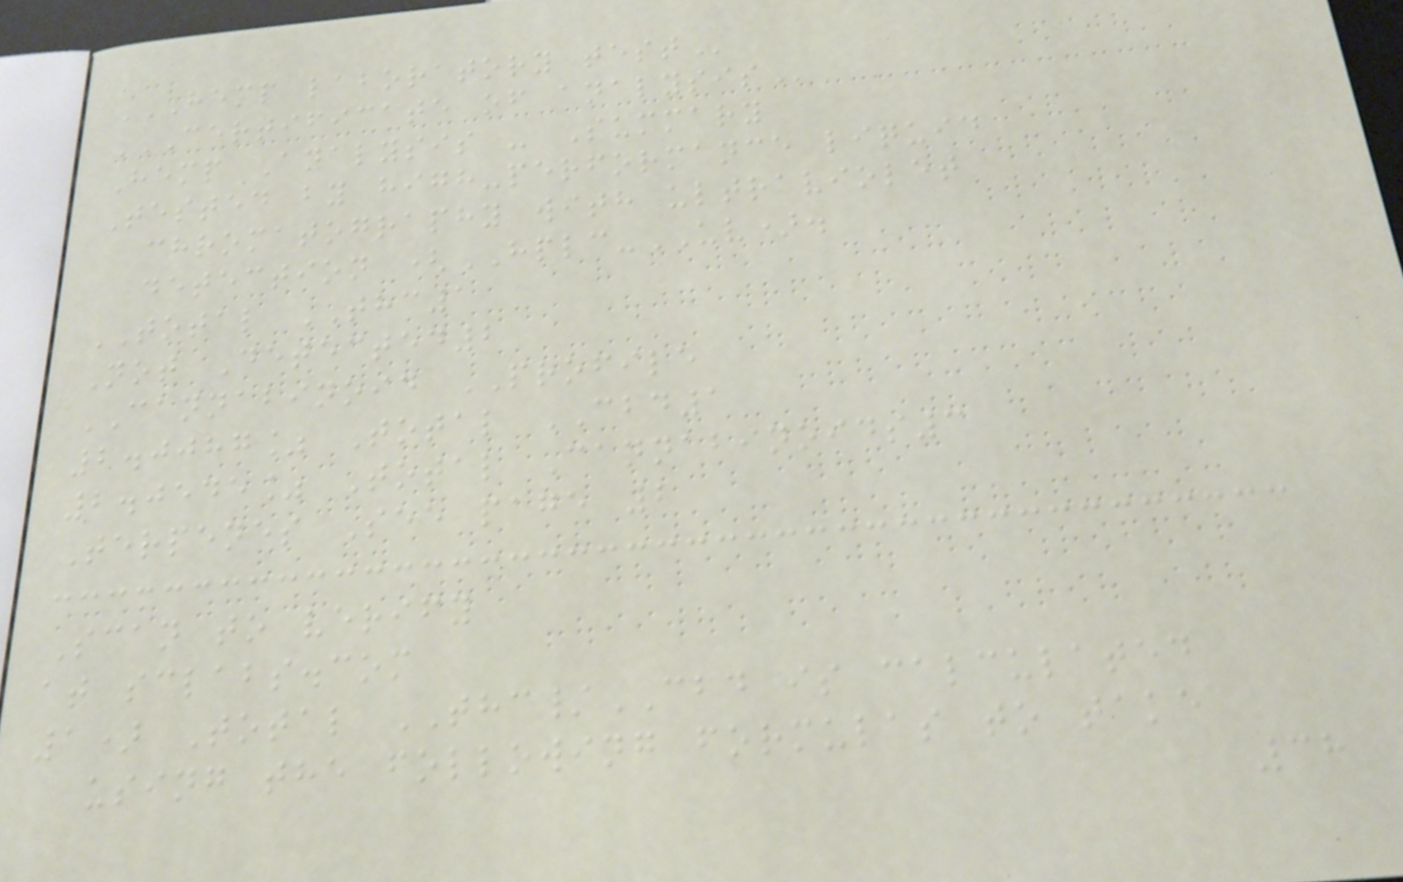HEMP LABORATORY TEST
CERTIFICATE OF ANALYSIS
Hemp Analysis - Summary
Tested by high-performance liquid
chromatography with ultraviolet
detection (HPLC-UV).
TOTAL THC1
Not Detected2
CANNABINOID PROFILE
2.0087% Total CBD1
2.0545% Total Cannabinoids3
Terpenes See page 2
Scan to verify
at sclabs.com
1) Total THC/CBD is calculated
using the following formulas to take
38
